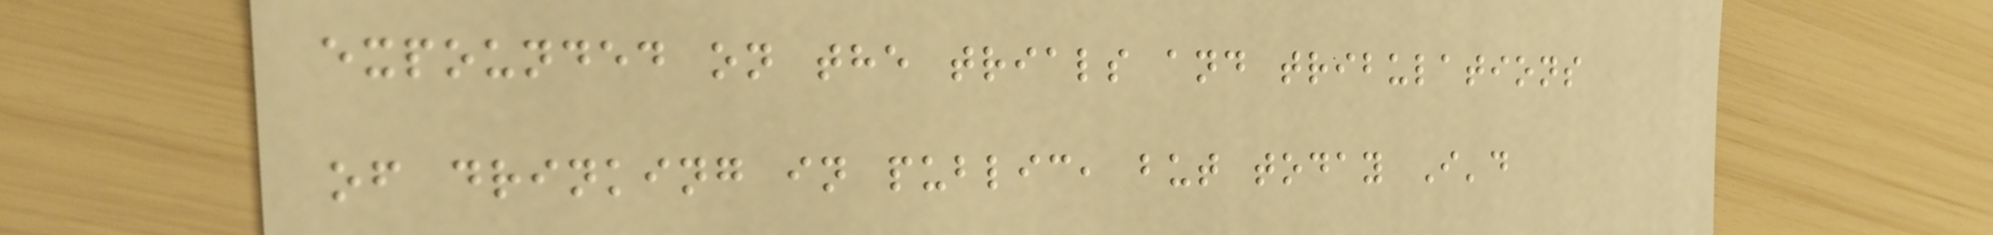expounded on the trials and tribulations
of drinking in public, but today I'd
